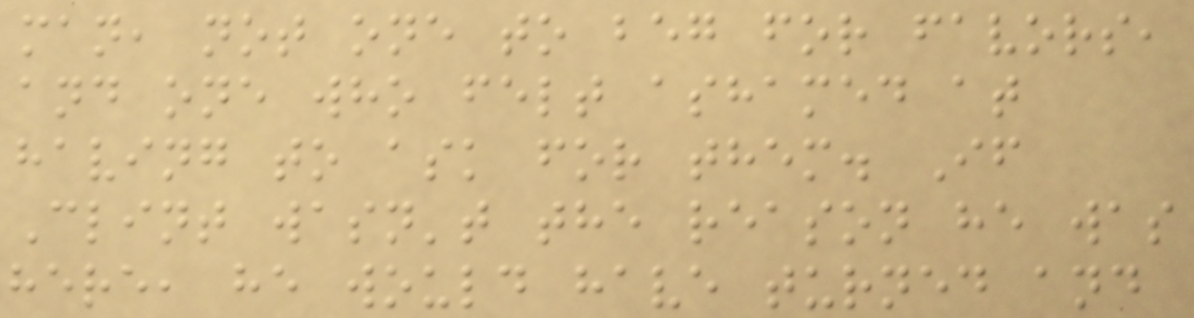man, not one to beg for favors,
and one who felt ashamed at
having to ask for them. If
Clint wasn't the reason he was
here, he would have turned and
